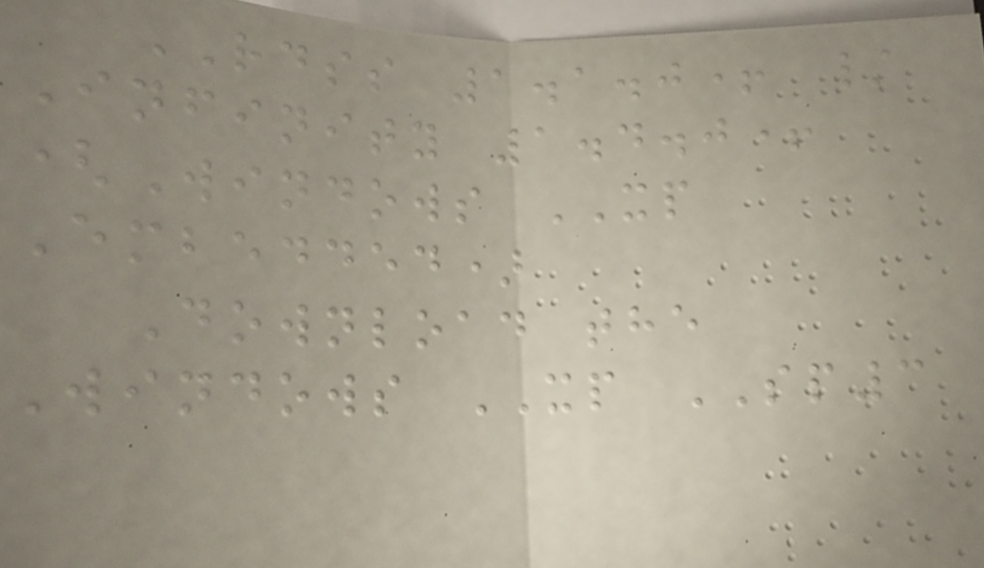RDSS 1.1.0+ /
Infinity 1.4.0+
(Windows XP
Embedded)
Download the
Windows XP SP3
